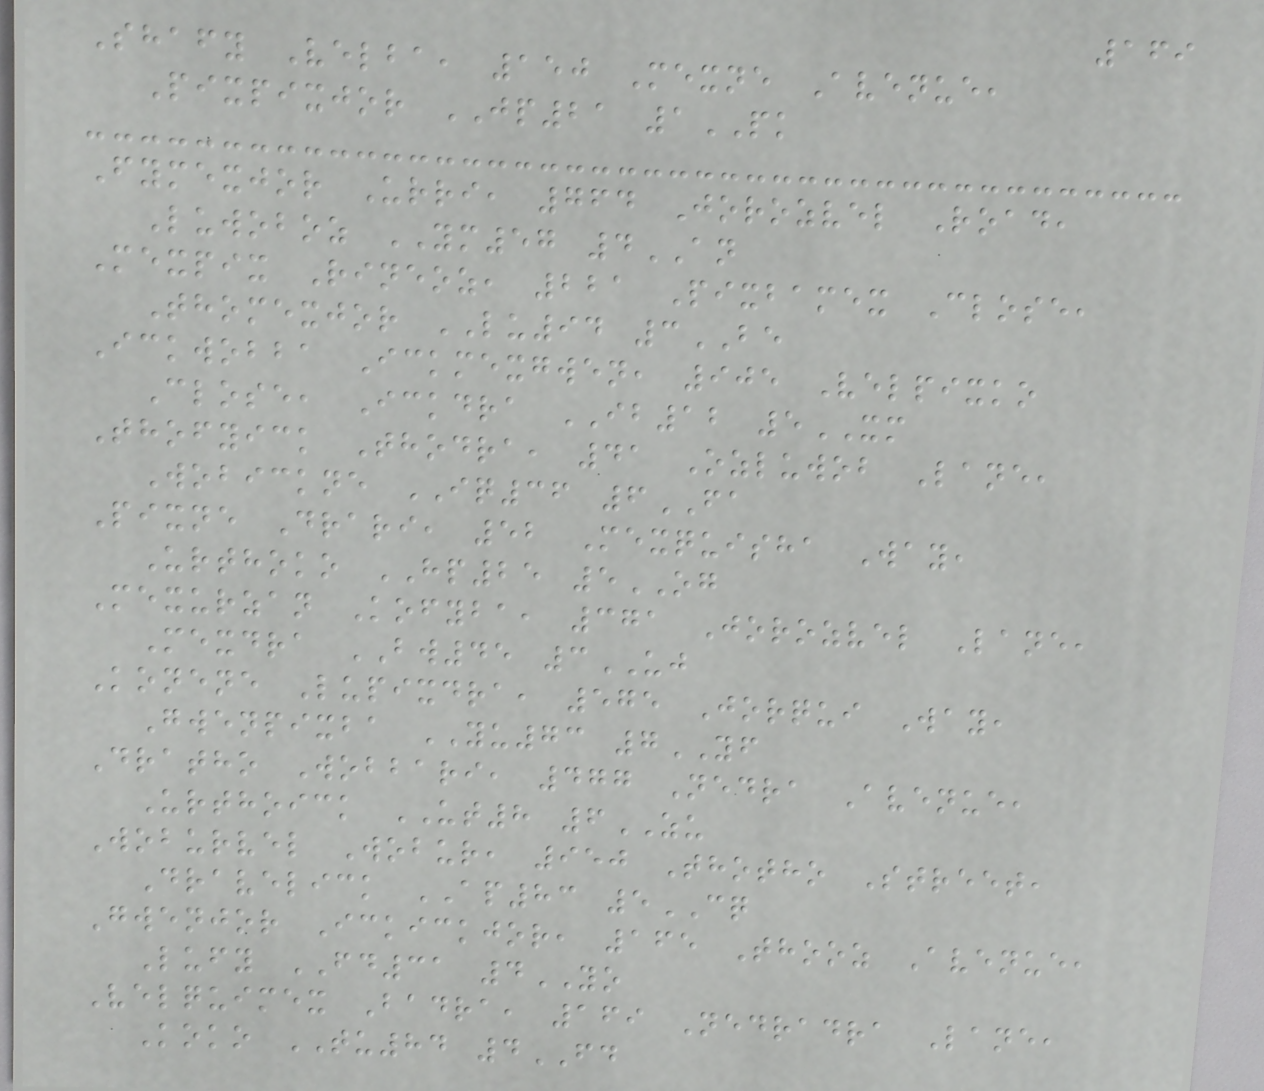169
Shafy Velba, 150 Mexne Avenue,
Pixpixjor JP21 1PK
Fymexjor Urri, 764 Jorozvel Road,
Luwoboz YM57 4AN
Mexpix Rineoz, 221 Pixbamex Close,
Thomexjor LU94 3BE
Ickwobba Ickmexgwen, 905 Velpixko
Close, Ickdra IB12 5XM
Thofyick Thodra, 41 Ozluwob Lane,
Wobickne IQ36 6FA
Pixne Drari, 52 Mexquisha Way,
Urthoko HP25 5OG
Mexurzan Kofyba, 371 Jorozvel Lane,
Mexdra BW45 3UJ
Konene Lupixdra, 575 Jorqui Way,
Gwenpixba YU73 7YF
Dratho Wobbari, 477 Nedra Avenue,
Urthoick UT8 6ZU
Woburvel Wobur, 950 Thotho Street,
Dravelick AP83 5CQ
Gwenjor Ickickjor, 165 Thooz Avenue,
Lufy FD31 4YO
Velquimex Badra, 169 Nedradra Lane,
Koko TU84 4FD
